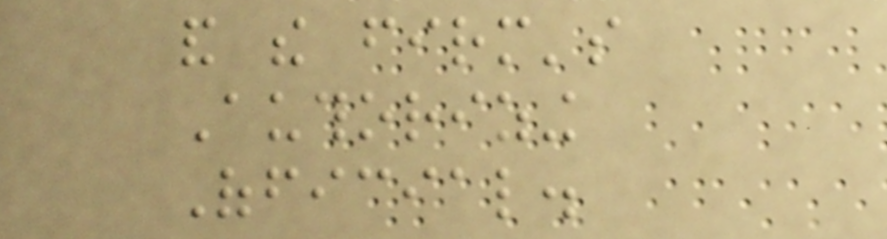and the firm's
Authorizing
Official.
